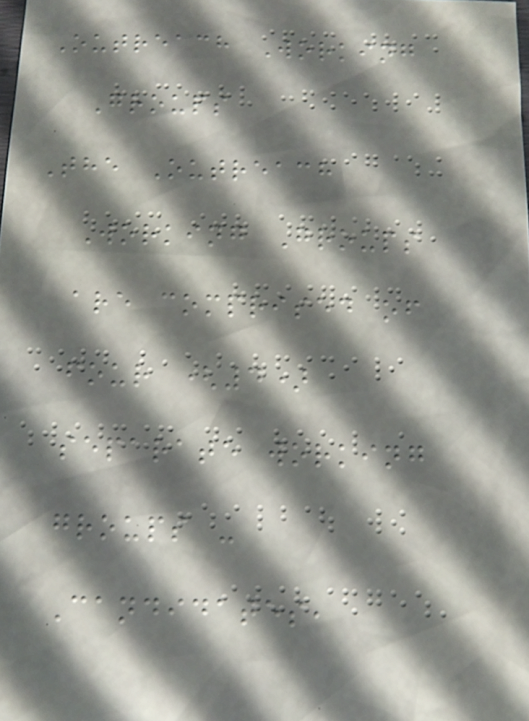Outreach Working
Groups
The Outreach
Working Groups
are comprised of
four (4)
separate working
groups -
Candidates,
